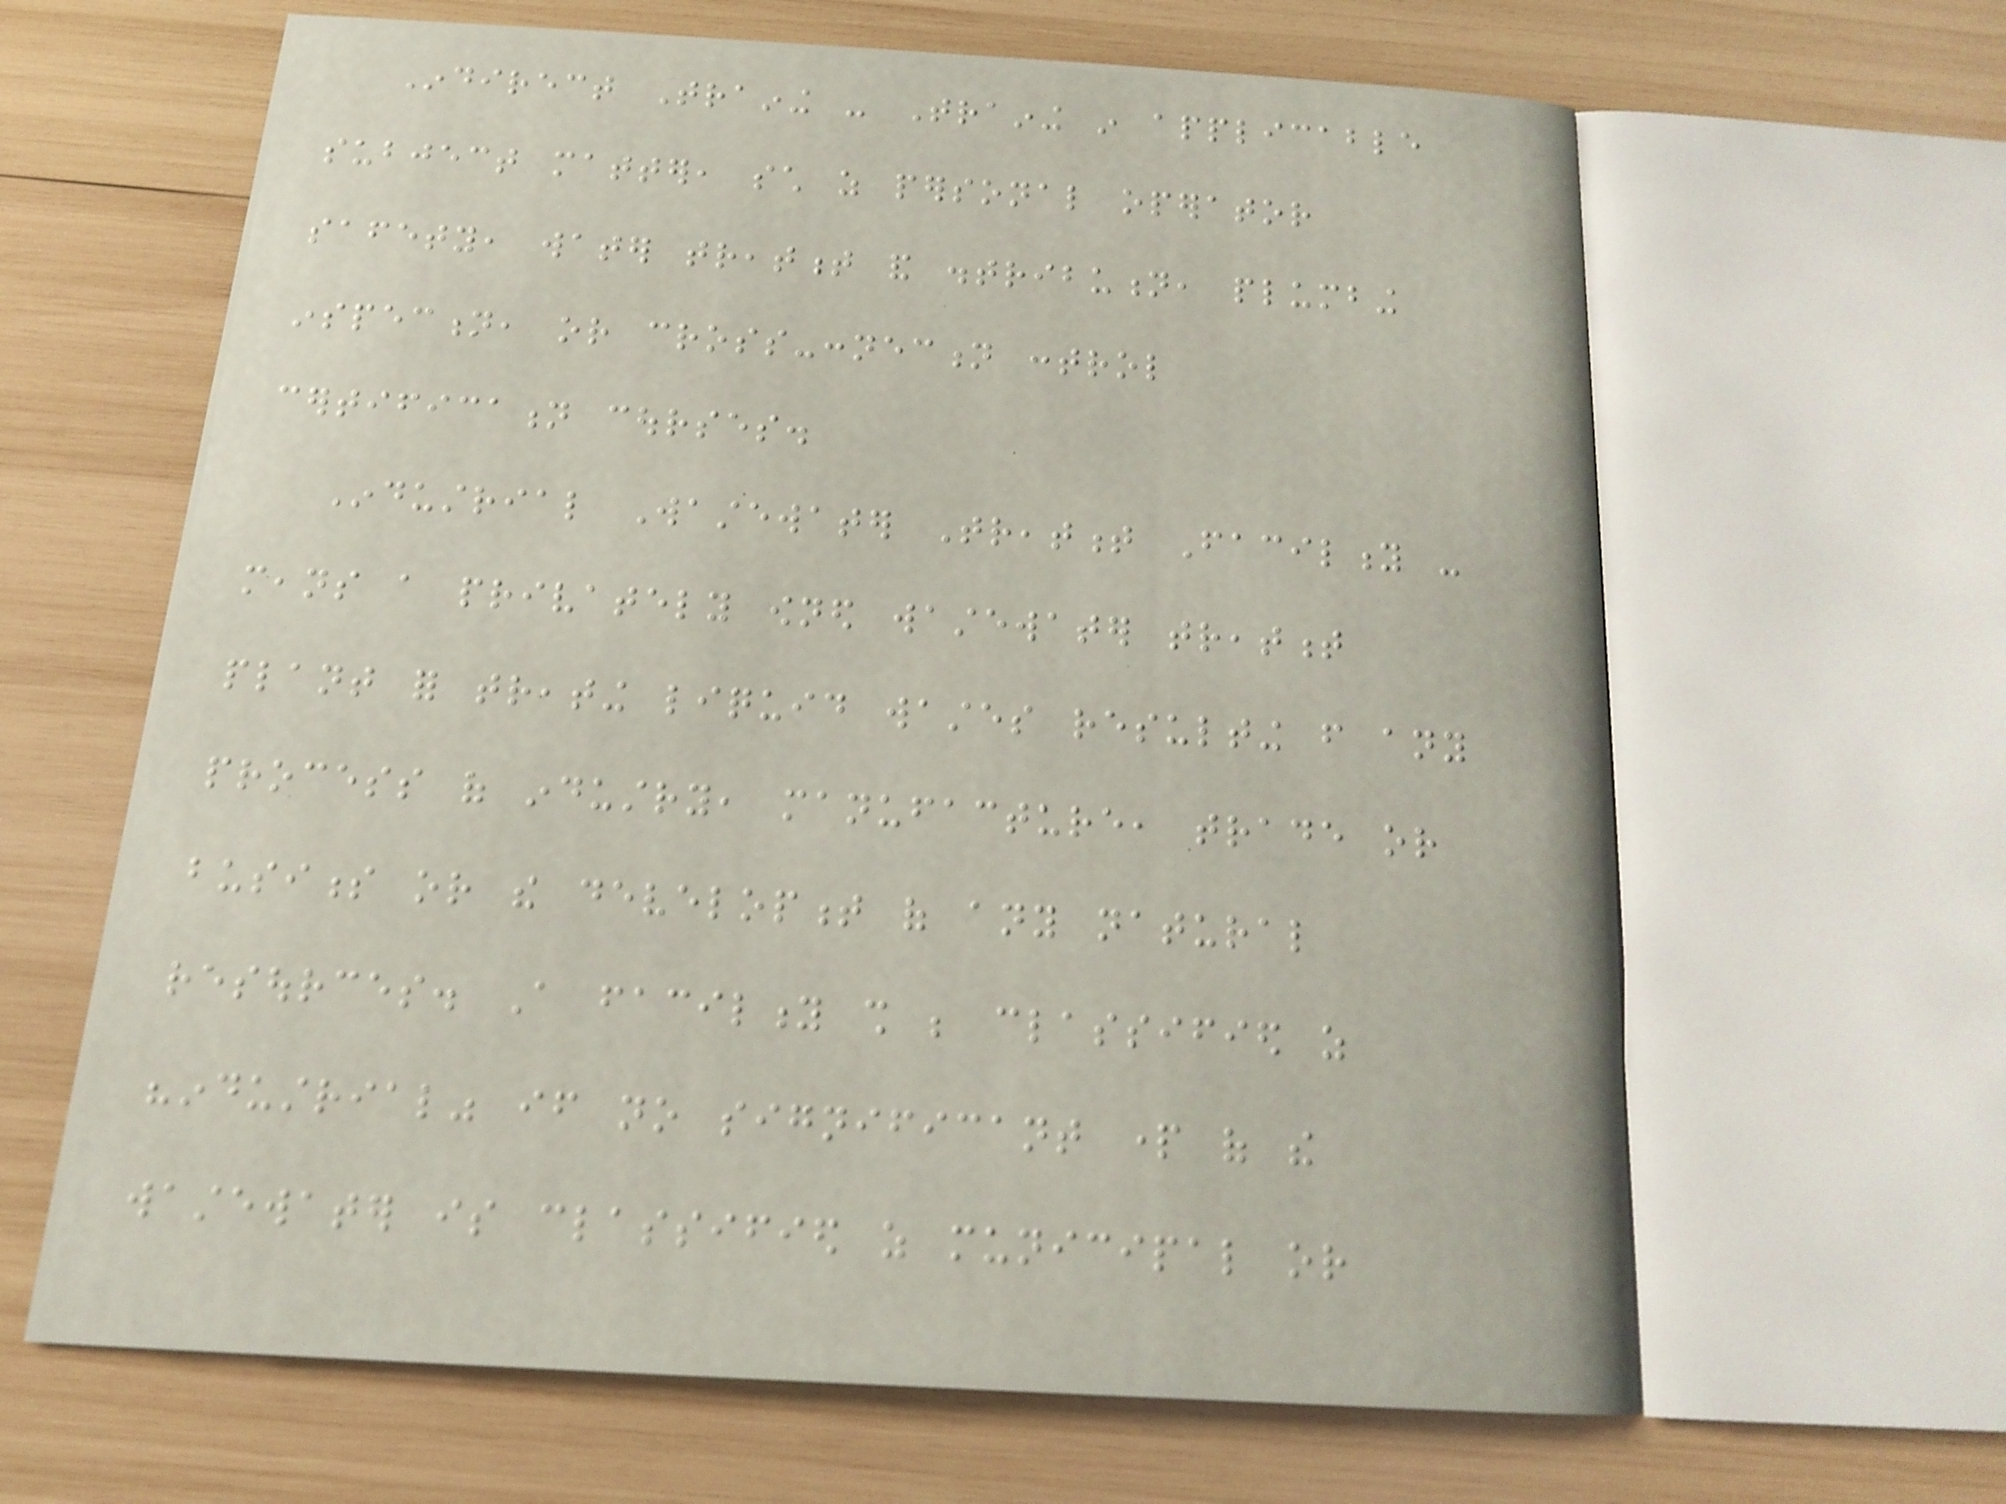Indirect Training - Training in applicable
subject matter, such as personal operator
safety, water treatment and distribution, plumbing
inspection, or cross-connection control
certification courses.
Industrial Wastewater Treatment Facility -
means a privately owned wastewater treatment
plant for treating liquid wastes resulting from any
process of industry, manufacture, trade or
business or the development of any natural
resources. A facility shall be classified as
"industrial" if no significant part of the
wastewater is classified as municipal or
